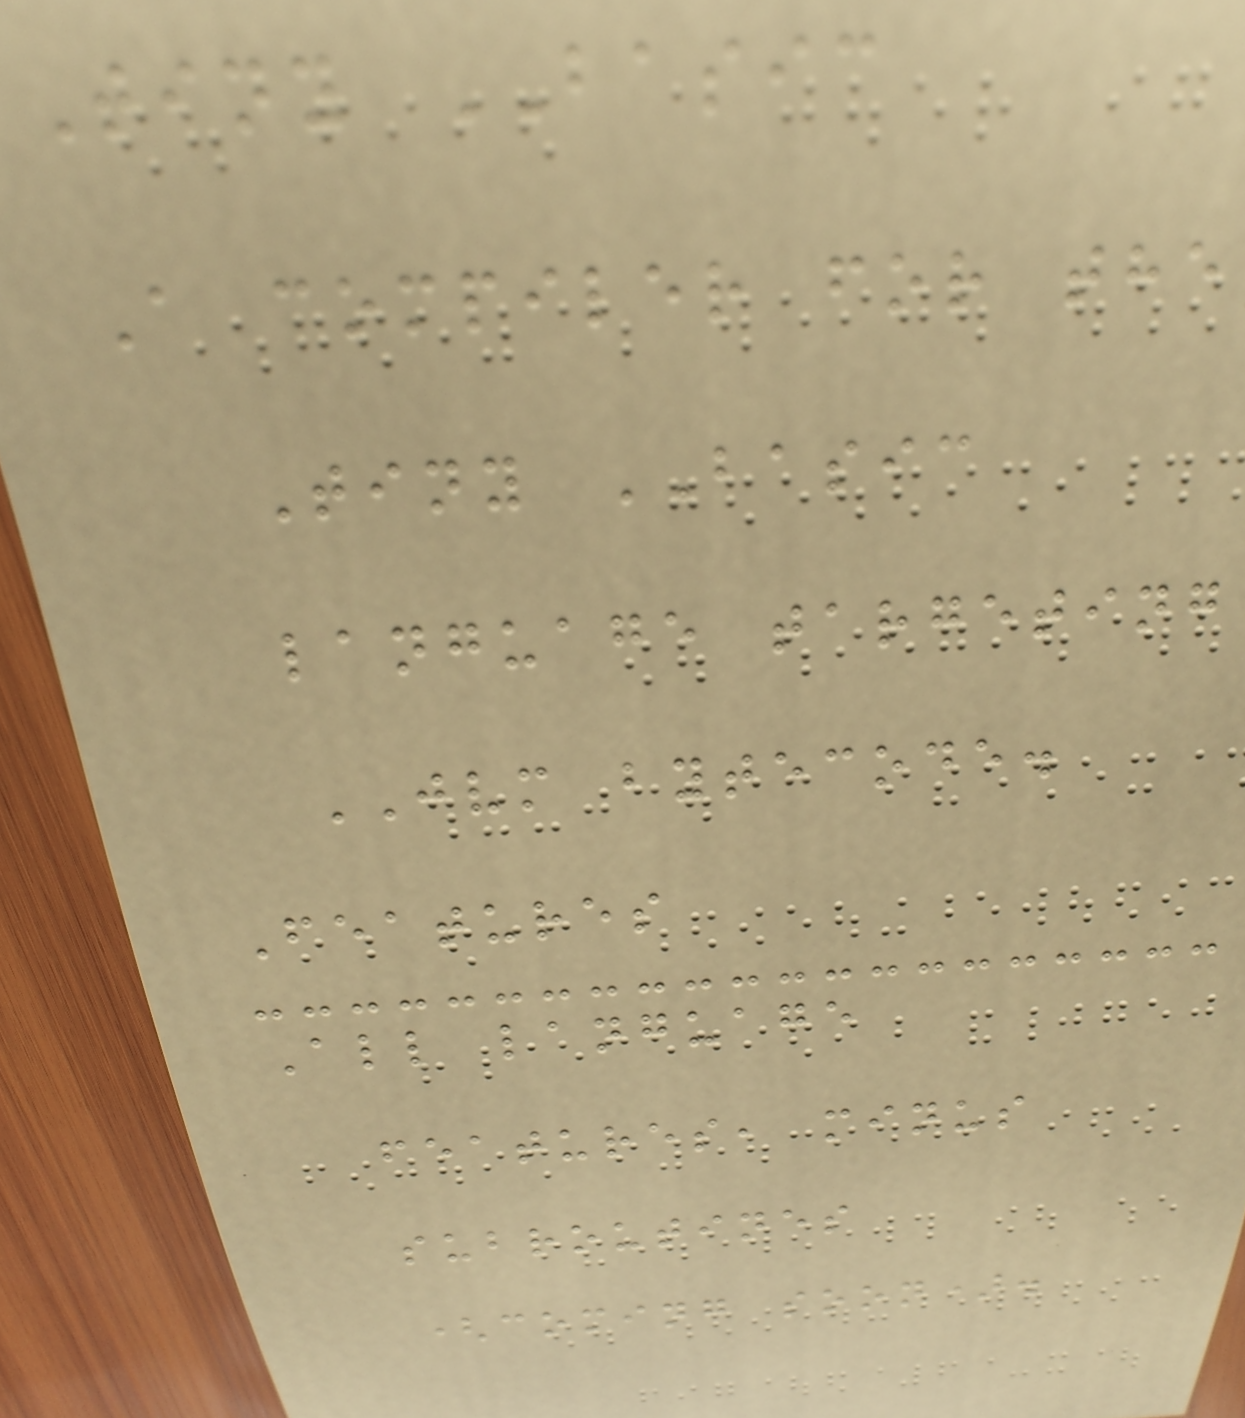Tiny BASIC
A compiler for the
Tiny BASIC
language targeting
JVM bytecode.
Features
All language
features, minus
subroutines
(coming soon).
